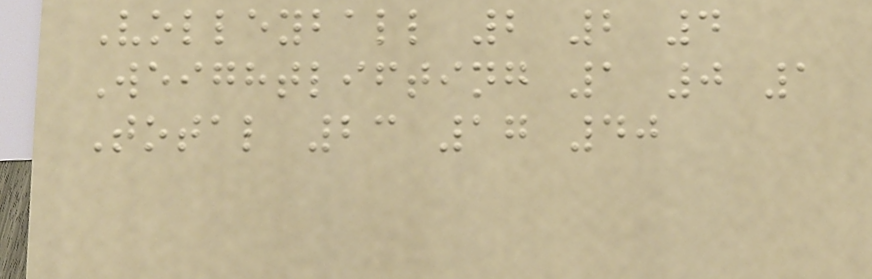Volleyball 2 2 4
Weightlifting 1 0 1
Total 23 17 40
